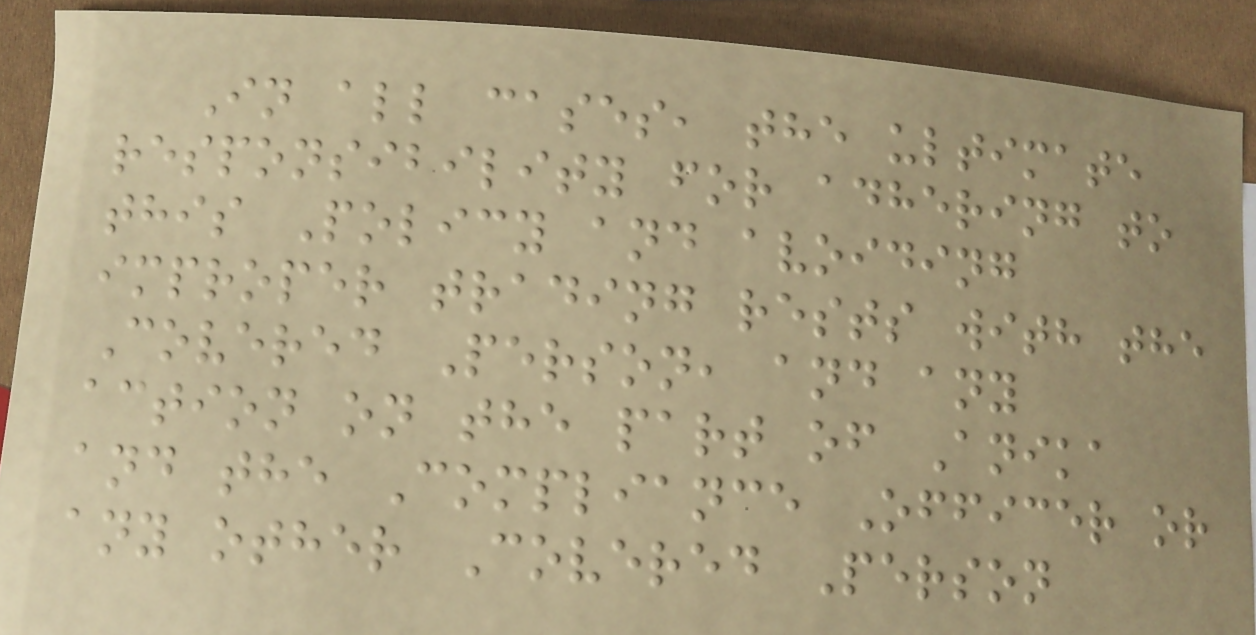In all cases, the ultimate
responsibility for adhering to
this Policy and avoiding
improper trading rests with the
Covered Person, and any
action on the part of Anika
and the Compliance Officer or
any other Covered Person
